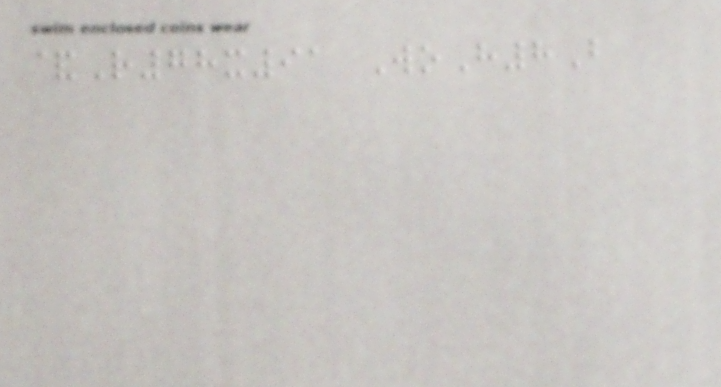&R78x91 WoH8B
